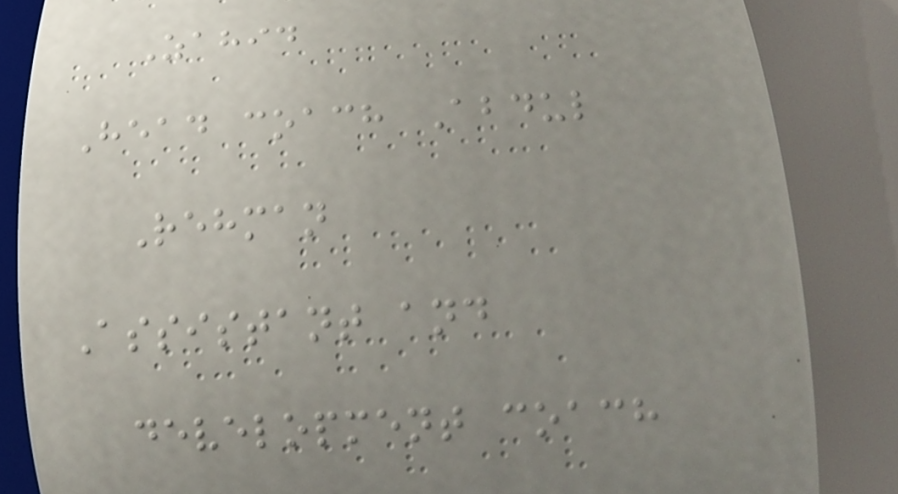Zahid
Head coach Abdul
Rehman
Assistant and
development coach
